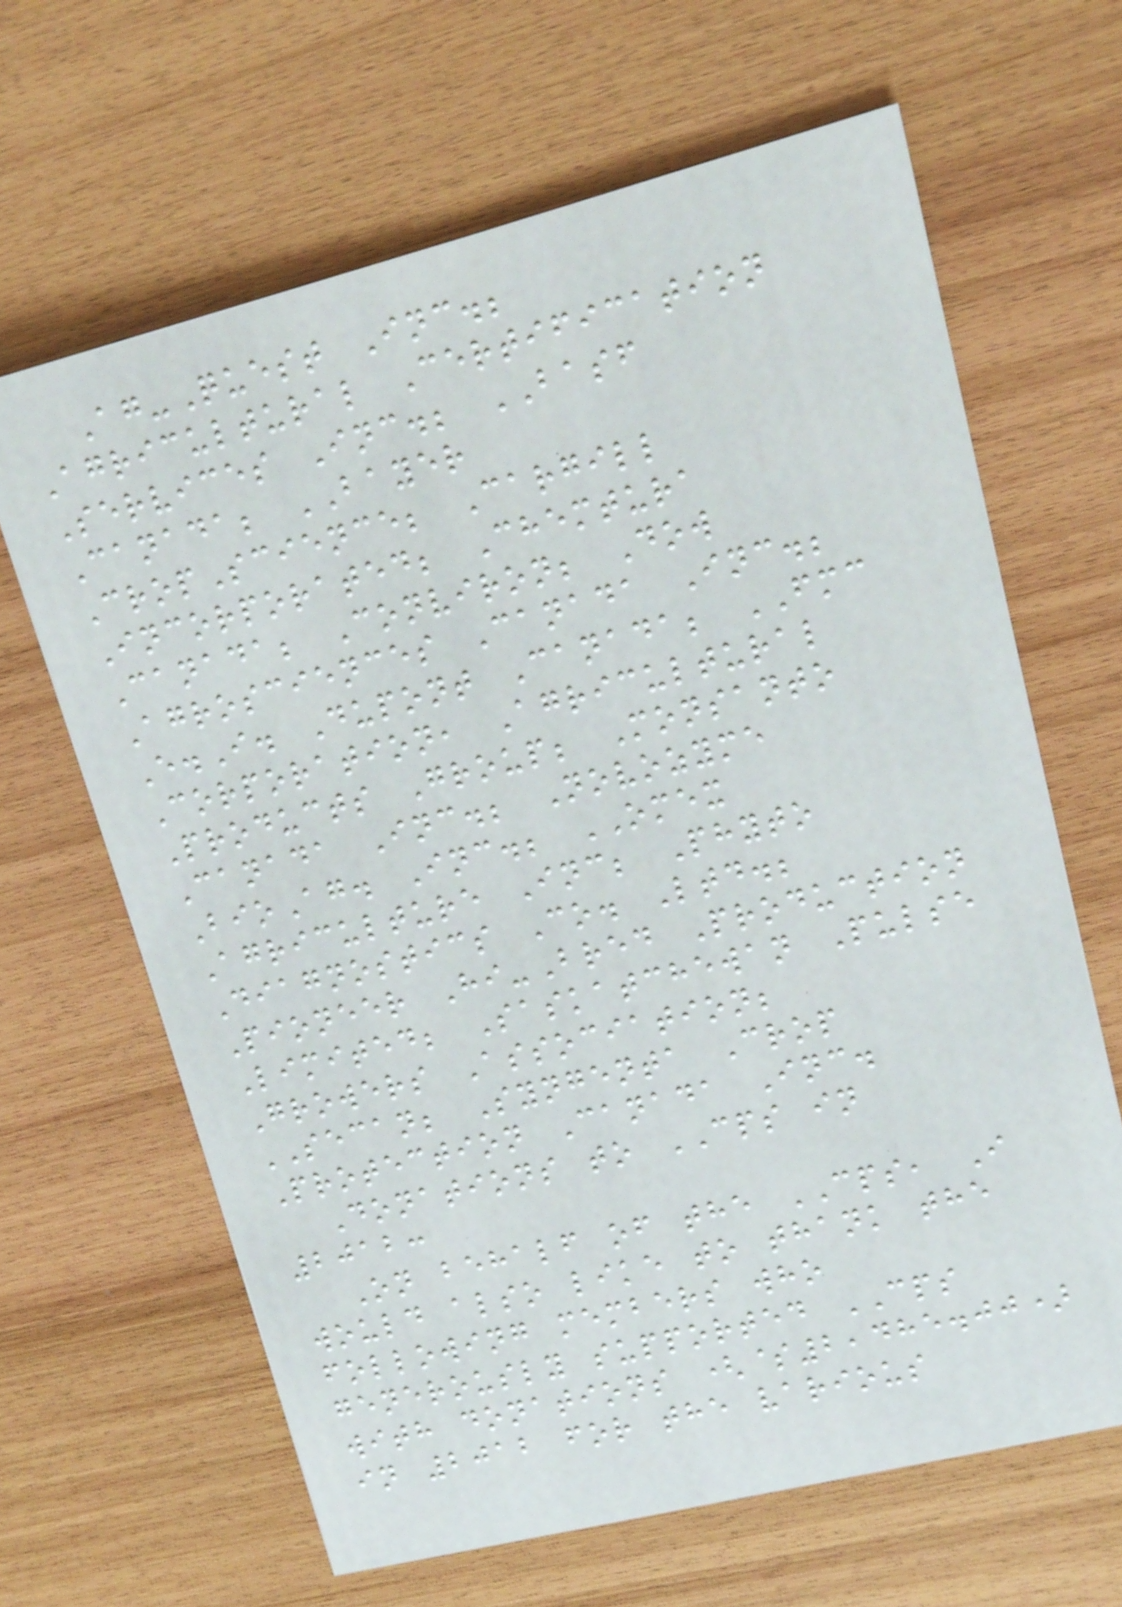Ag-Quest Inc.;
Agricultural Certification
Services Inc.; BASF
Canada; BAYER
CropScience; Cargill
Incorporated; Chemtura
Canada; Conviron; Dow
Agrosciences Canada Inc.;
E.I. Dupont Canada; FMC
Corporation, Agricultural
Products Group; Monsanto
Canada Inc.; Novozyme
BioAg. Inc.; OMEX
Agriculture Inc; Phyto
Diagnostics Co. Ltd.;
Pioneer Hi-Bred Production
Limited; Saskatchewan Pulse
Growers Association;
SECAN; Syngenta Crop
Protection Canada Inc.
Donations to CPS in
2012:
On behalf of the CPS, I
would also like to thank the
following members who
generously supported CPS
with donations ($2,485.00)
in 2012 for the various
